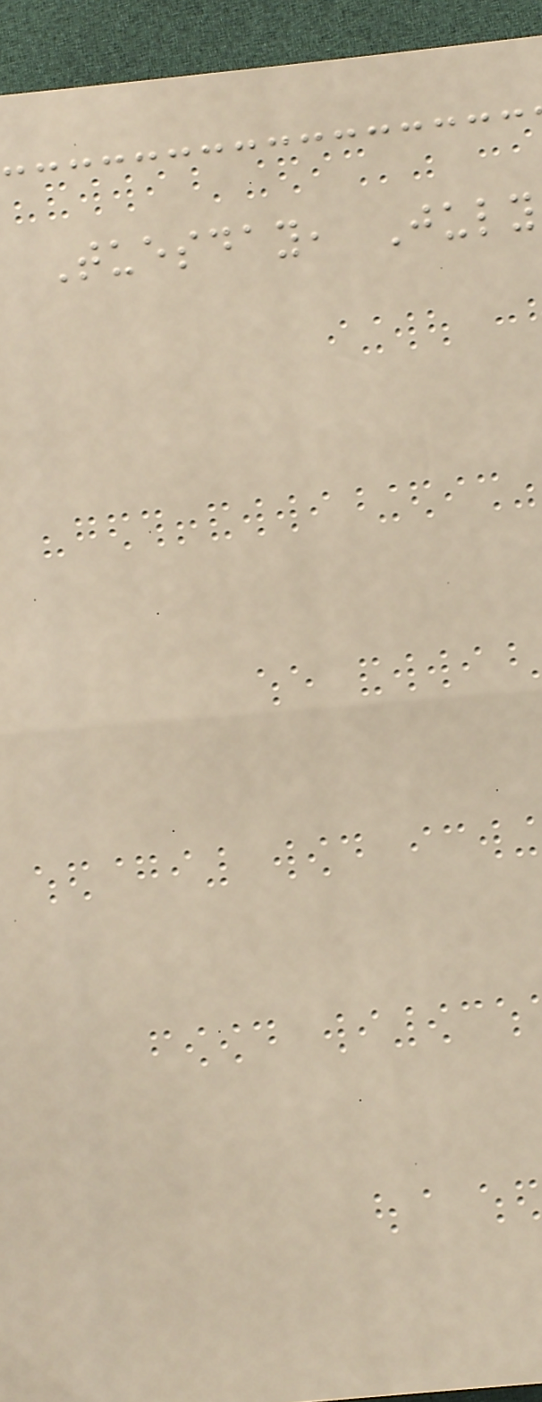Tuesday, July
